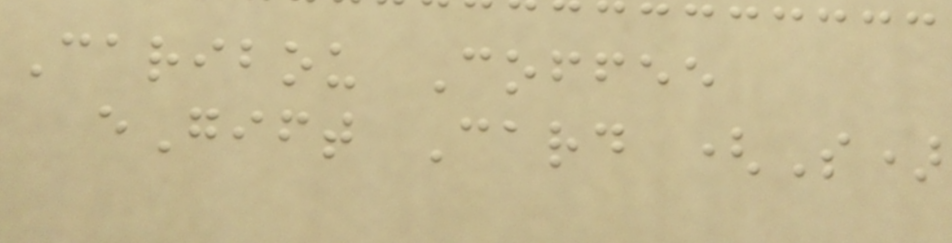Caribou Coffee
eGift Card (S)
